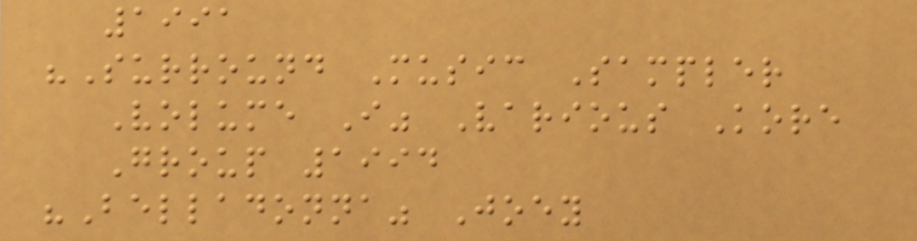1991
"Surround Music Sampler
Volume I" Various Kore
Group 1994
"Belladonna" Joey
